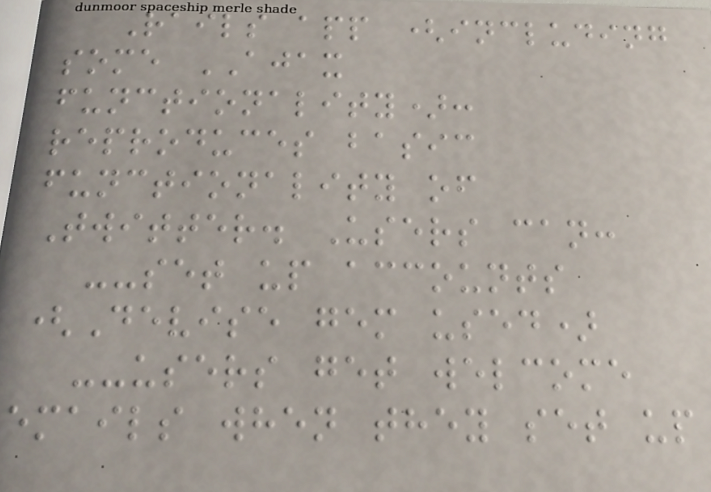Rails app (including
some AJAX
functionality):
reproduces basic
functionality of
Twitter. Users can:
--set up accounts
(Devise gem used)
--users get welcome
emails when they set up
